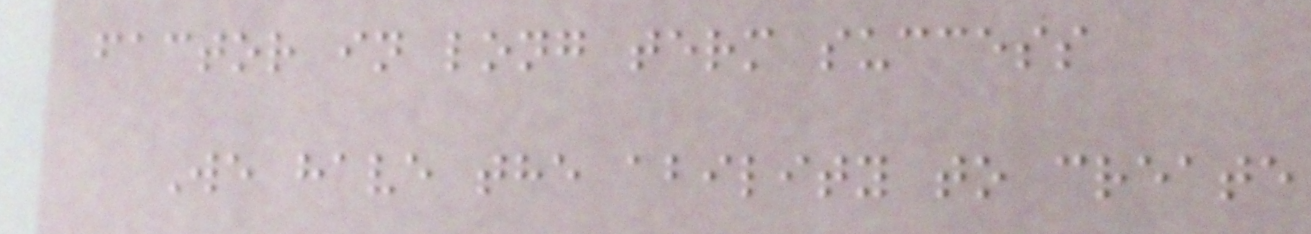factor in long term success
We have the ability to create
